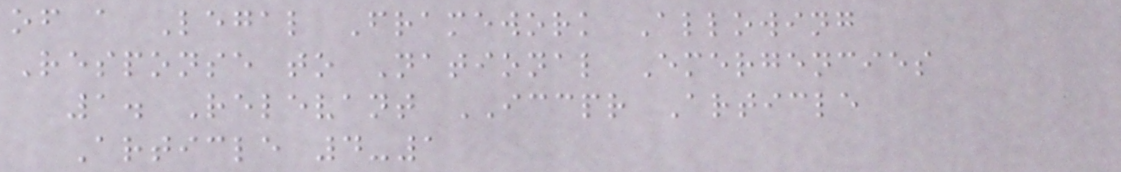of a Legal Framework Allowing
Response to National Emergencies
1. Relevant ICCPR Article
Article 4-1
